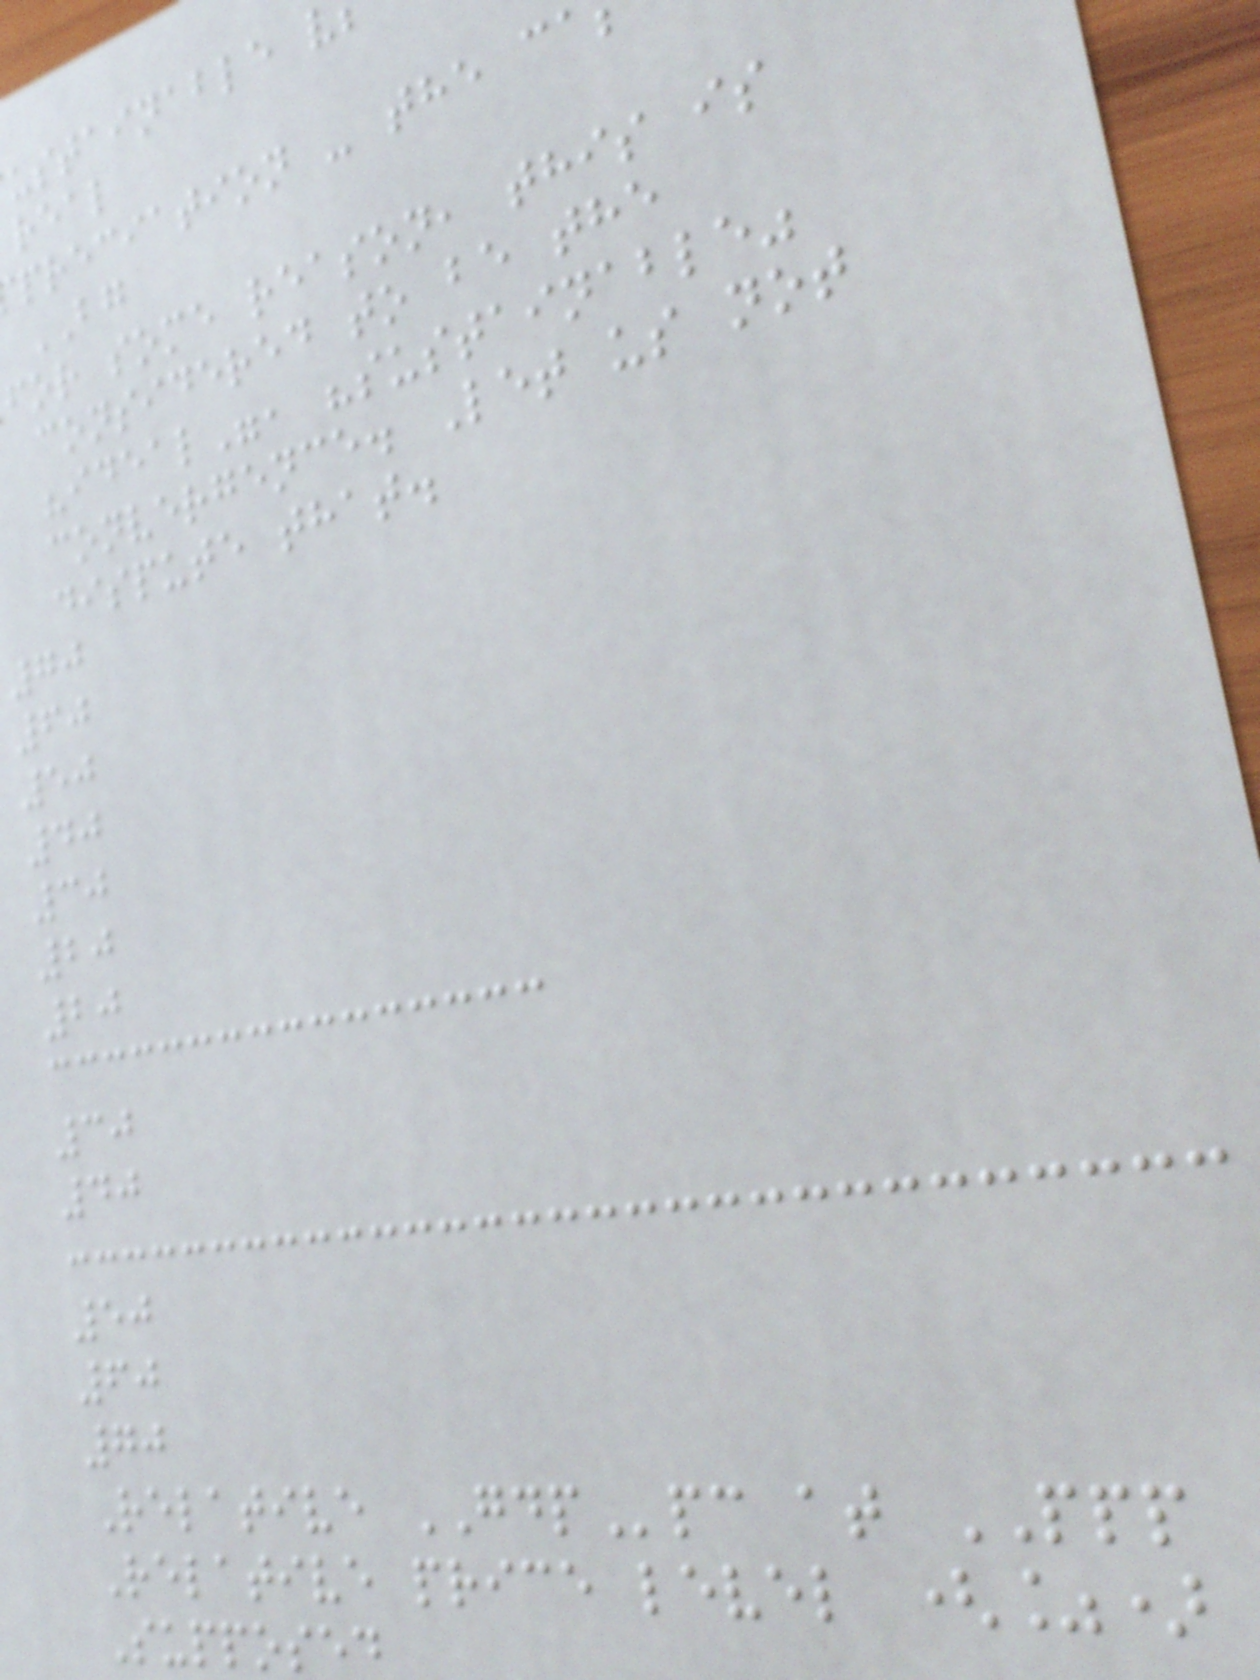ustainable v
real
preciation - the ca
BG
for some reason, this is
considered to be the
"ideal", "sustainable"
convergence. Let us not
dispute that.
70
60
50
40
30
20
20
30
40
50
60
70
Relative GDPpc at PPP
Relative price level (%)
Supposed
